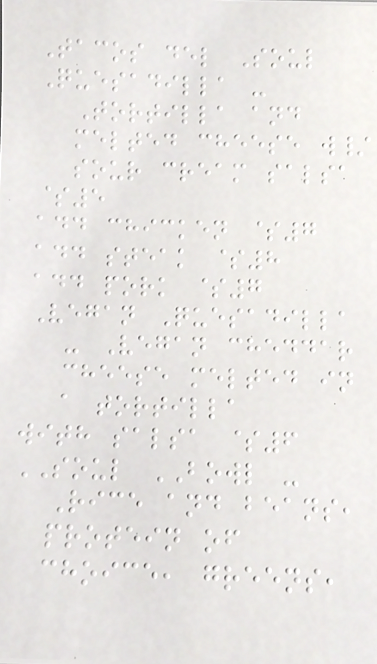Tacos del Soul
Quesadilla -
Tortilla and
melted cheese w/
sour cream salsa
$5
add chicken $7
add steak $8
add pork $7
Vegan Quesadilla
- Vegan cheddar
cheese melted in
a tortilla
with salsa $6
SOUL BOWL -
Rice and beans,
protein of
choice, greens,
